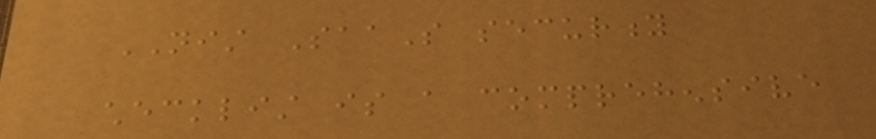NIST SaaS security
checklist is a comprehensive
